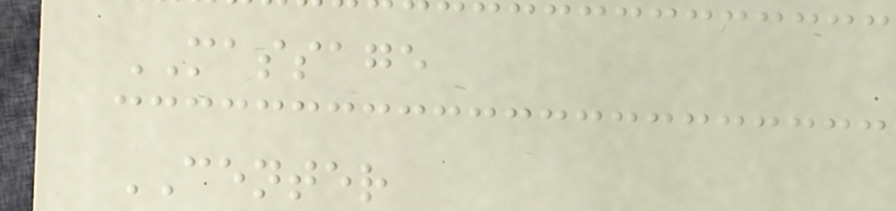MASSAGE
CENTER
